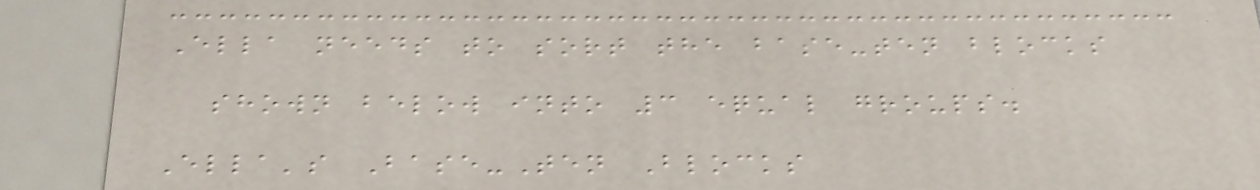Ella needs to sort the base-ten blocks
shown below into 3 equal groups.
Ella's Base-Ten Blocks
